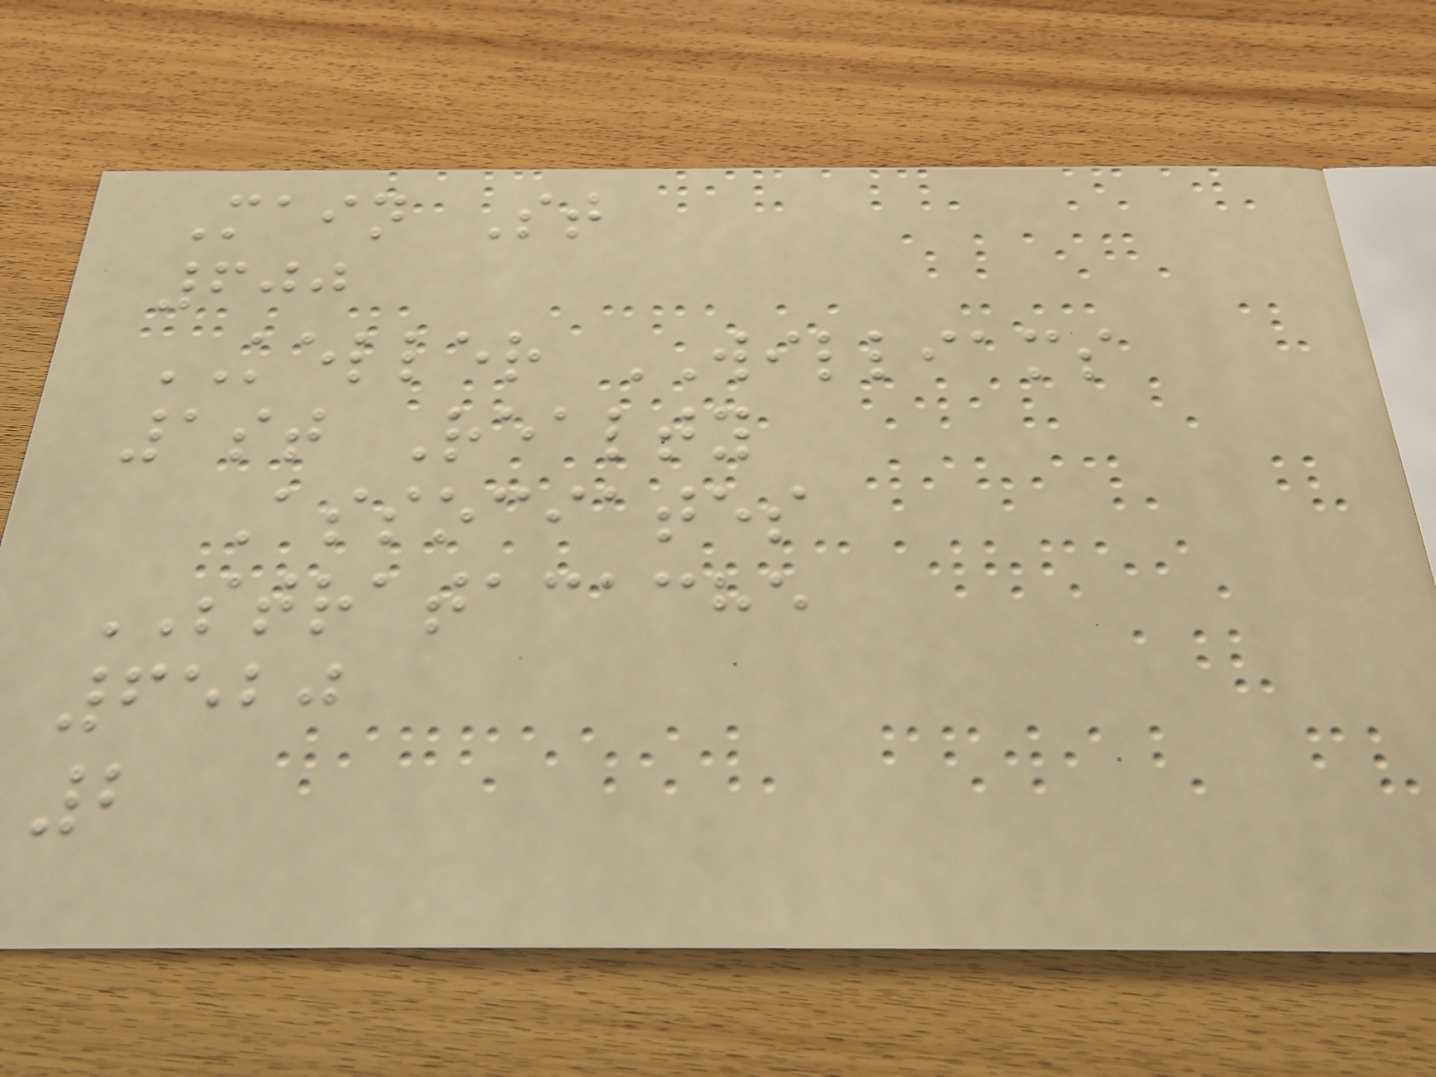Main St
600
KELLER WILLIAMS
1st Realty
Associates
STRATACACHE
6520
2
